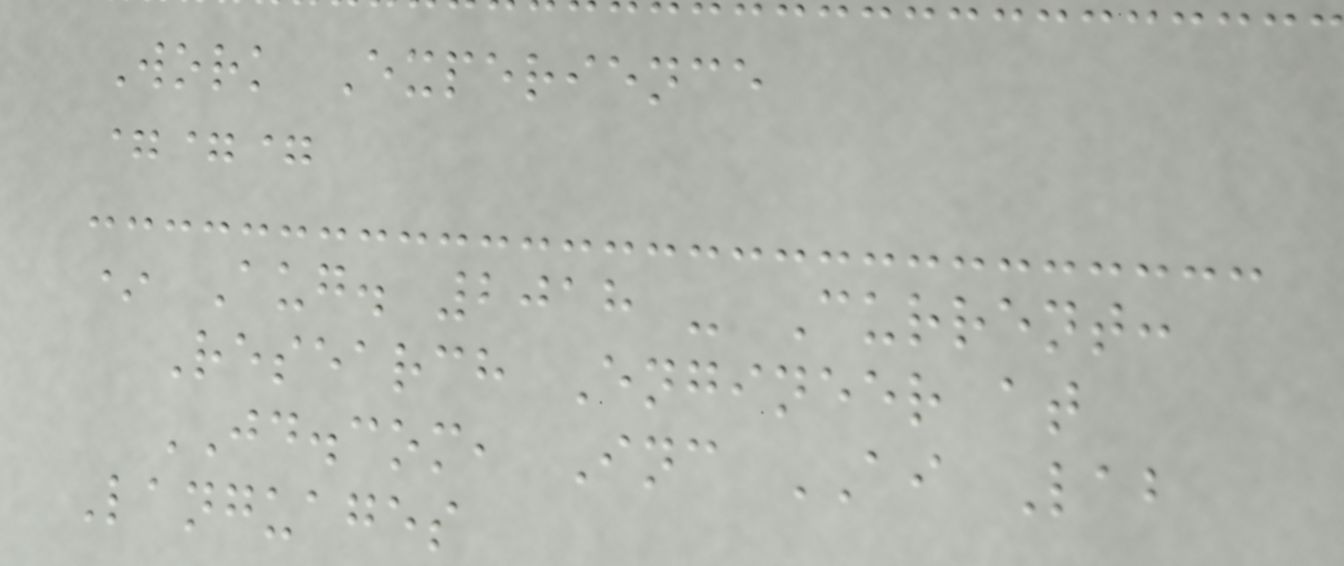Work Experience
===
* Aug. 2018 - Current:
Research Engineer at
JD.com, Inc AI Lab
Languages
